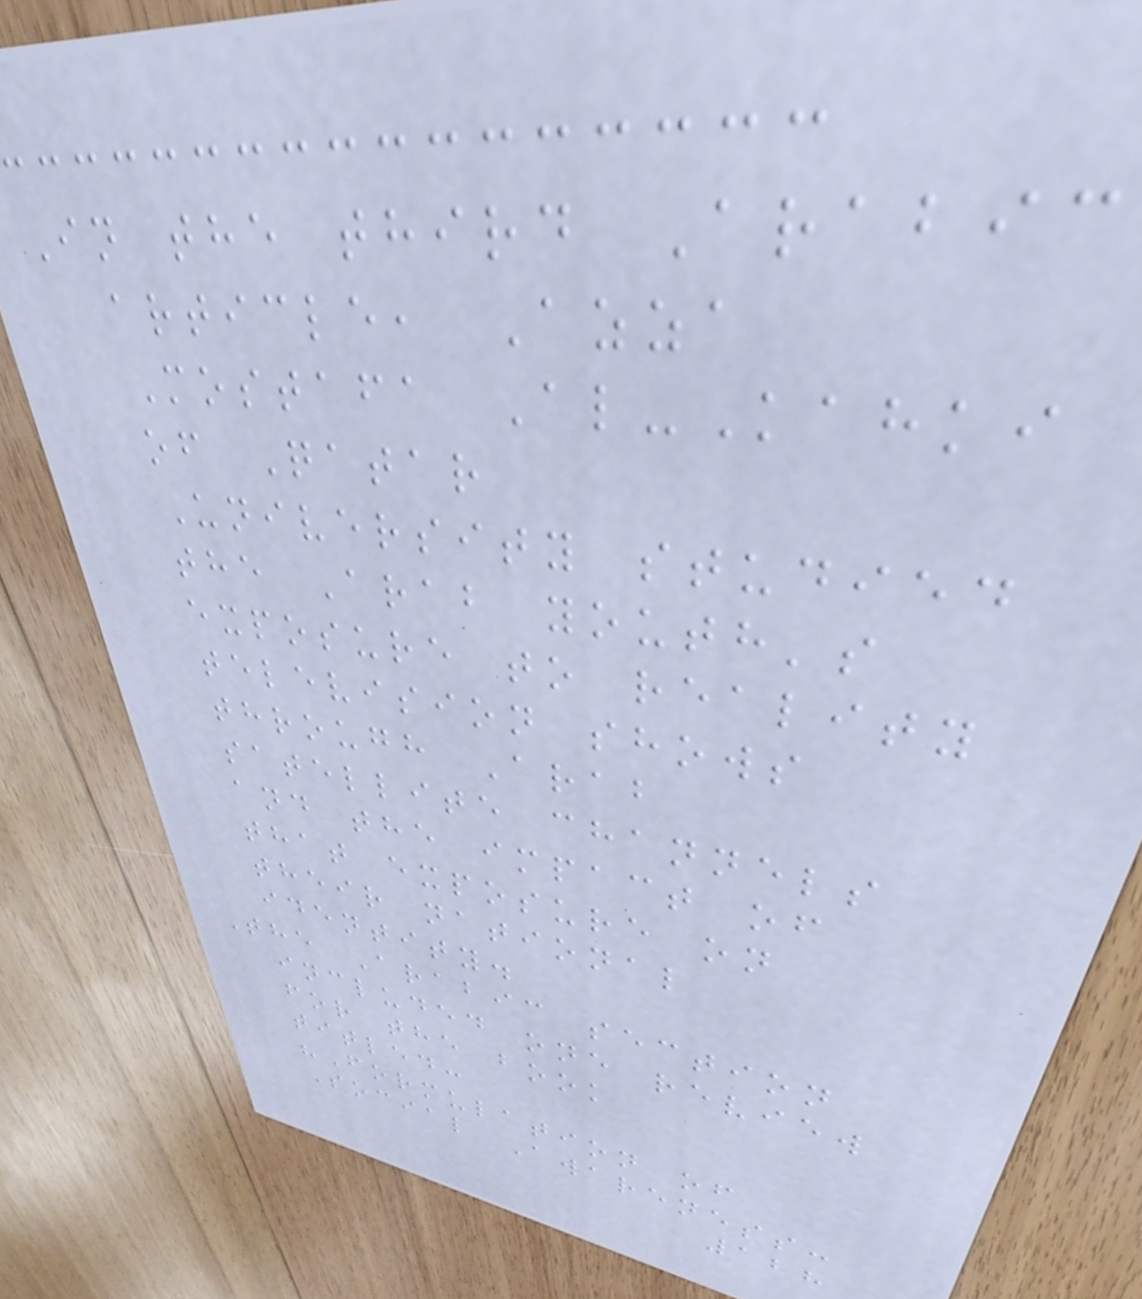In the third Arabic
article, Azza
Mostafa Al-Kahki
of Qatar
University studied
the Arab youth's
exposure to reality
television shows
through Arab
satellite channels
and the impact of
that exposure on
their national
identity.
The Arabic section
included one review
for the book
titled:
"Formulation of
Social Awareness:
128
